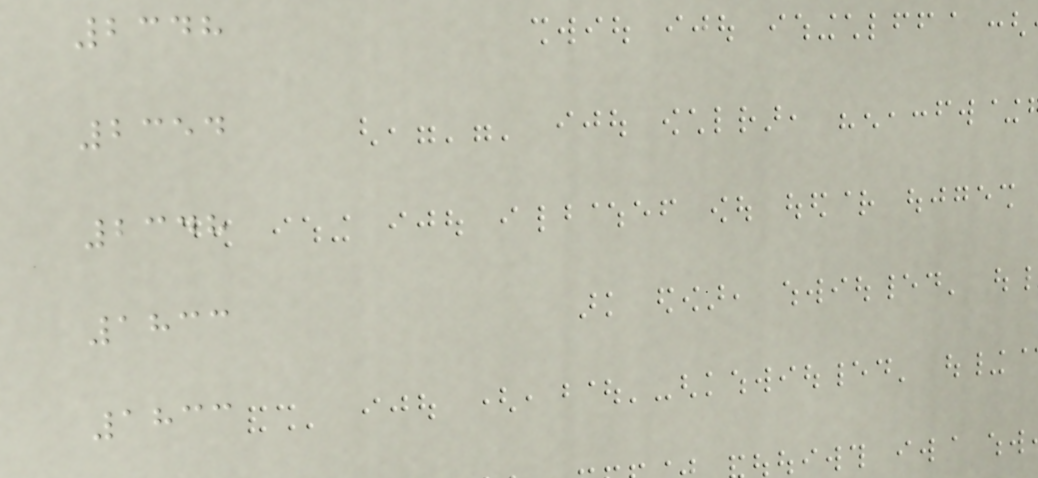2348
2354
2348
1833
1833
